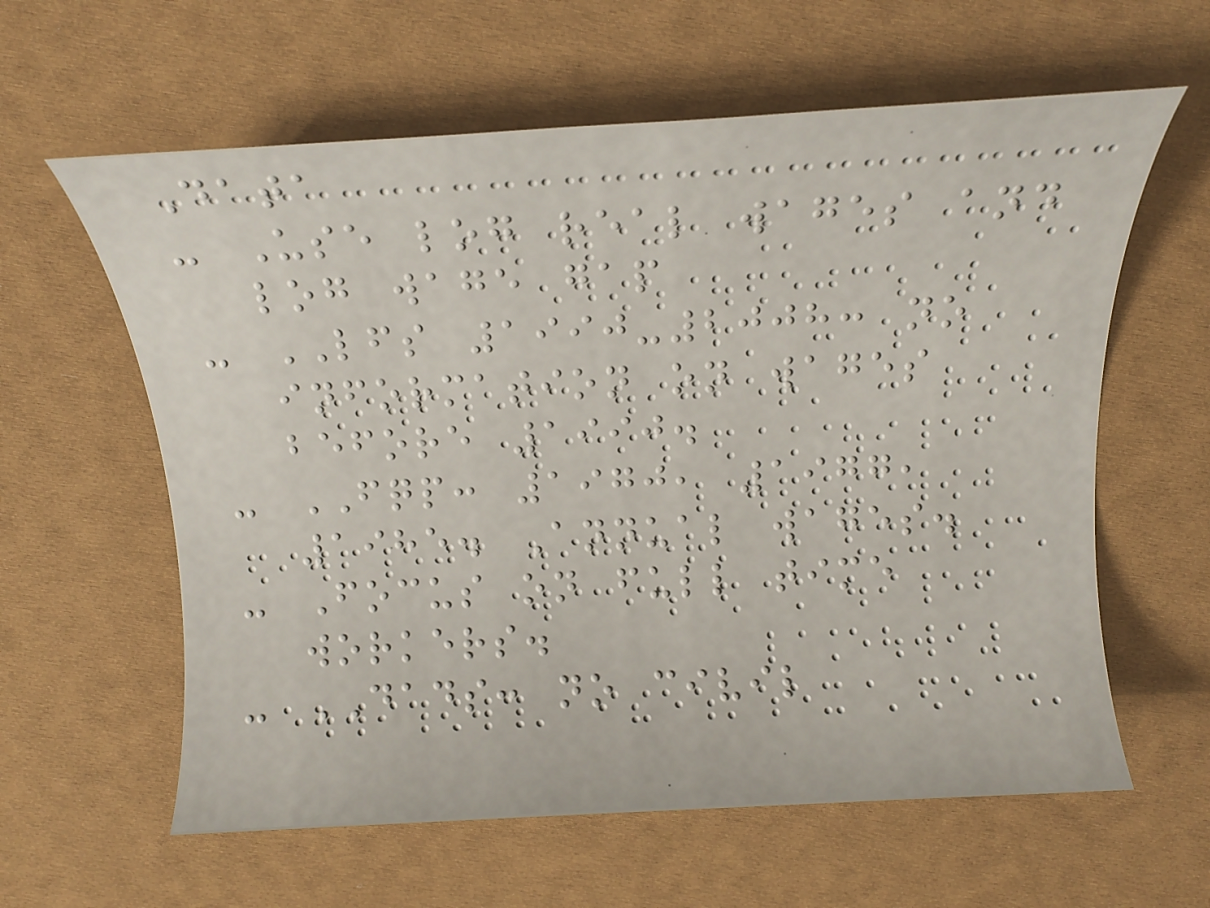Data
- Use log real wages and
log wage gap
- LFS 1990-2008: no
information on wages
before 1990.
- FQP: 1970, 1977,
1985. Annual wages.
- Focus on full time
workers.
- DADS: no civil
